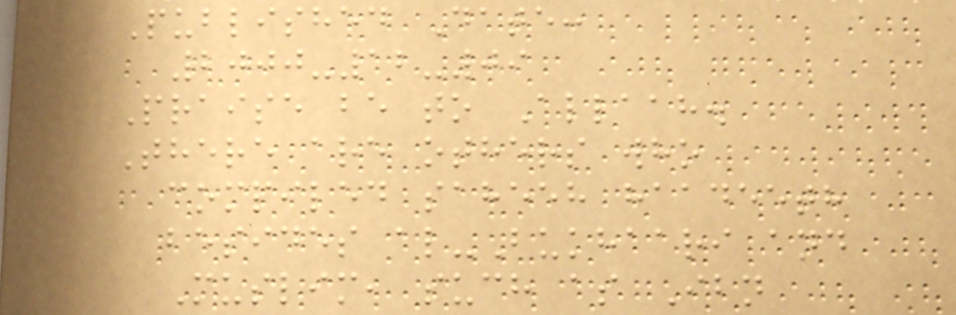Published Date:
2000-12-09
Praise be to Allaah.
There are others who
compiled saheeh haadeeth
besides al-Bukhaari and
Muslim, such as Ibn
